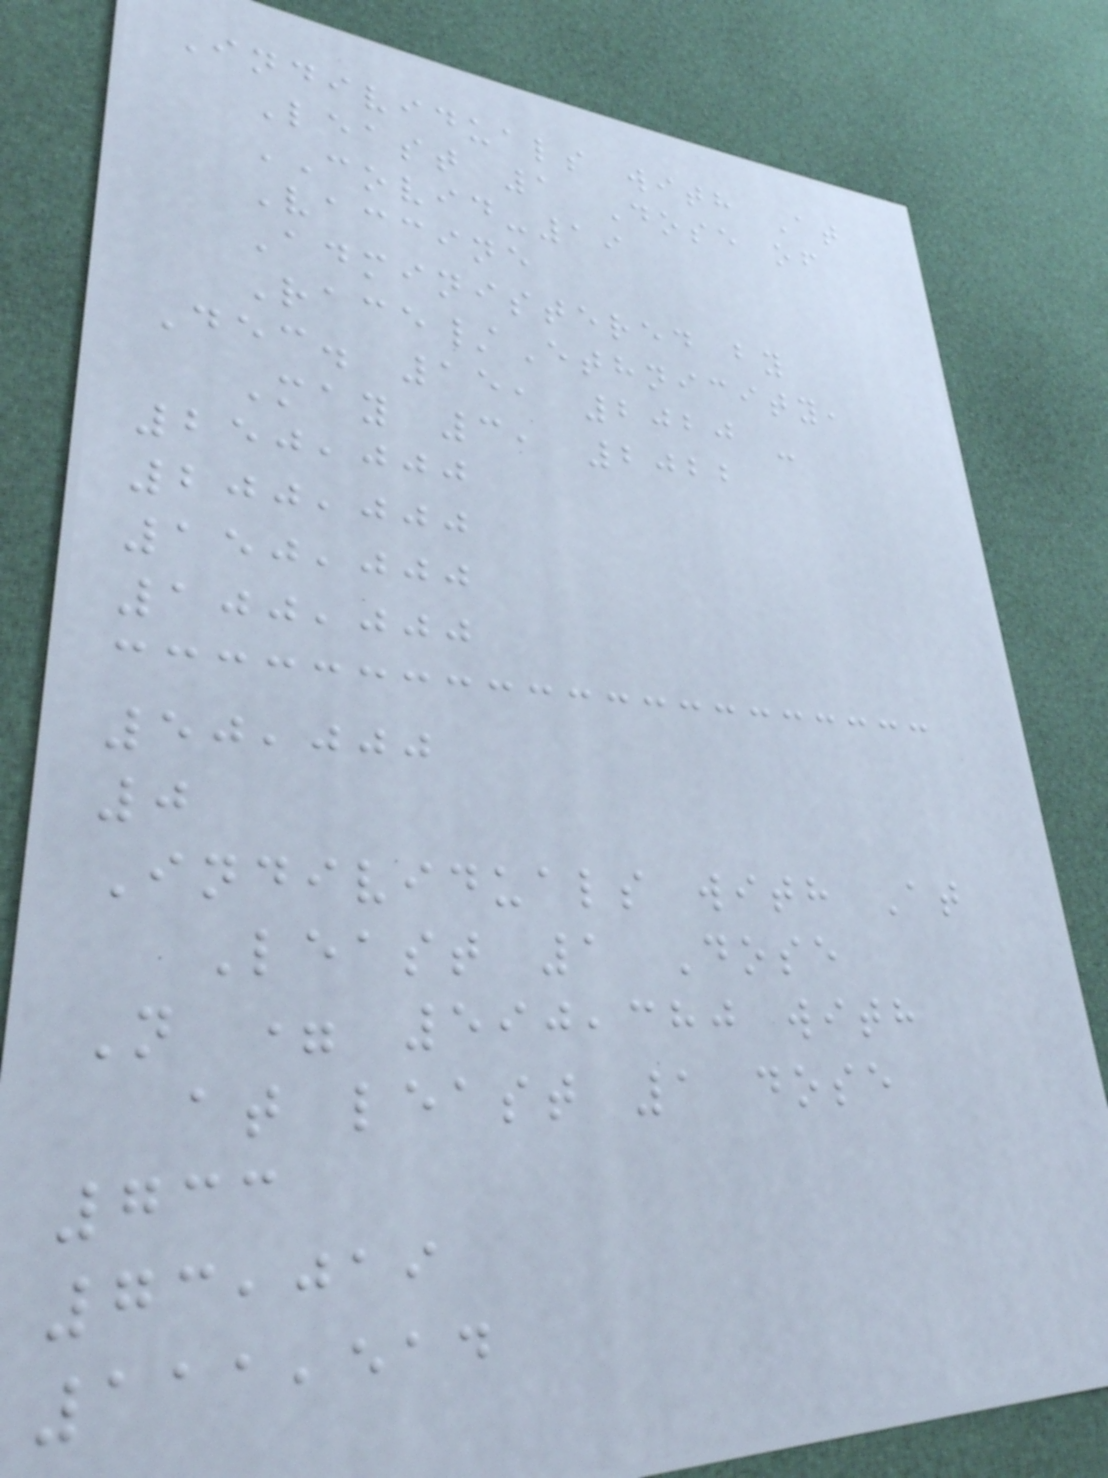Individuals with At
Least 1 Dose of
COVID-19
Vaccine
Administered by
Race/Ethnicity,
Dec. 15, 2020 -
May 3, 2022
250,000
200,000
150,000
100,000
50,000
0
Individuals with At
Least 1 Dose
N = 590,380 with
at least 1 dose
733
73,019
111,514
